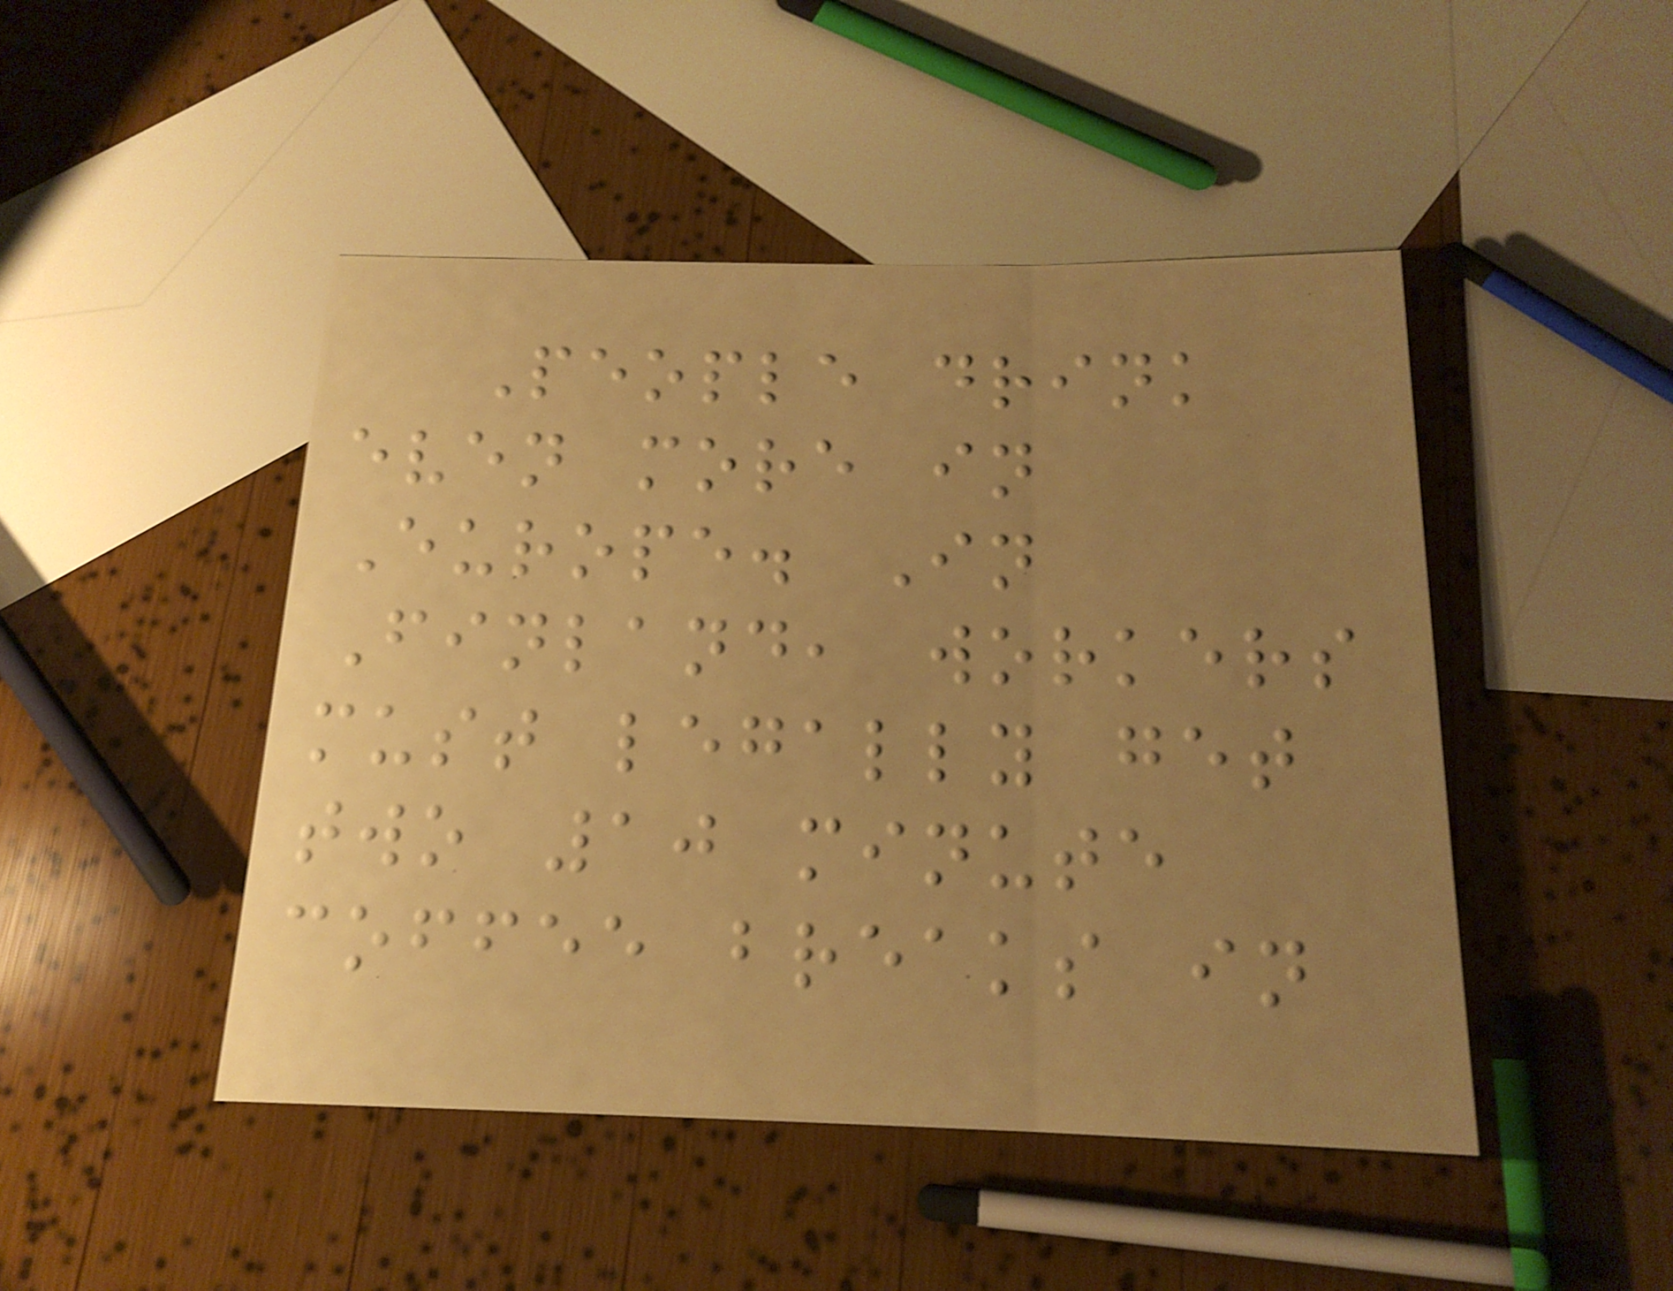People drink
even more in
Europe. In
Finland, workers
must legally get
two 10 minute
coffee breaks in
